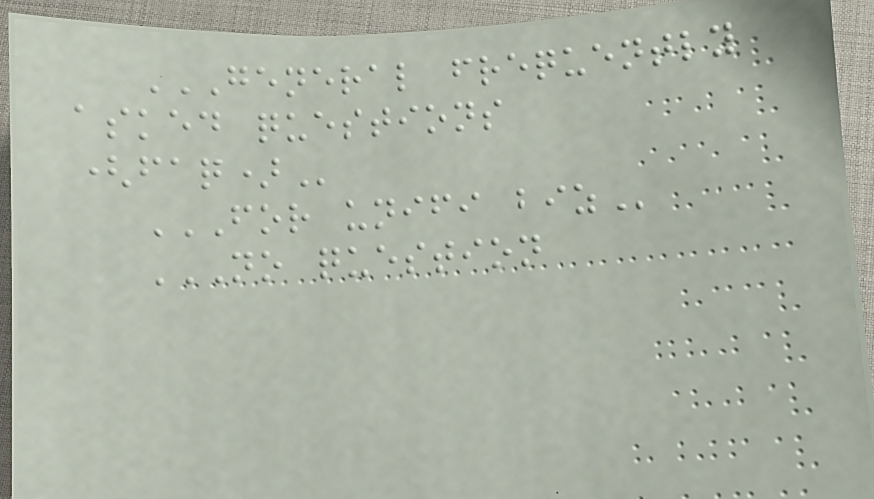GENERAL FREQUENTLY
ASKED QUESTIONS
(FAQ)
FOR UNIFI BIZ
NO QUESTION
